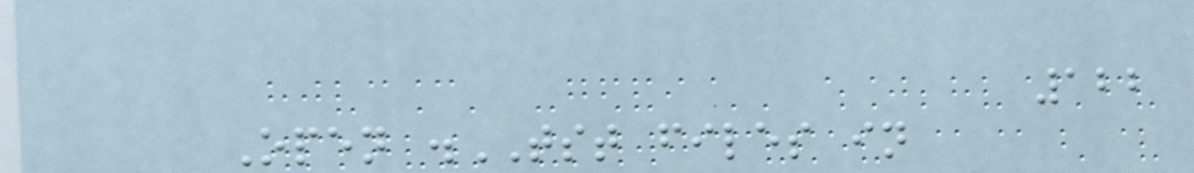122
Open .TST files in
